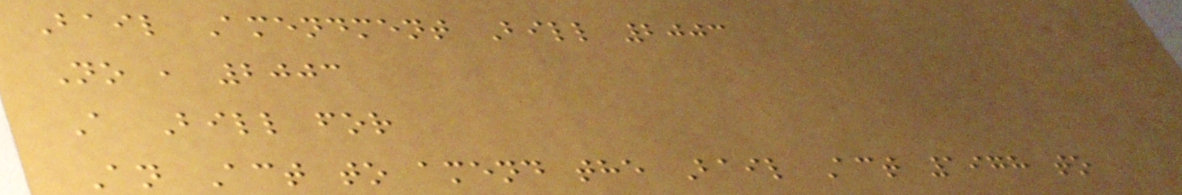Bail Amendment Bill 2003
No , 2003
A Bill for
An Act to amend the Bail Act 1978 to
